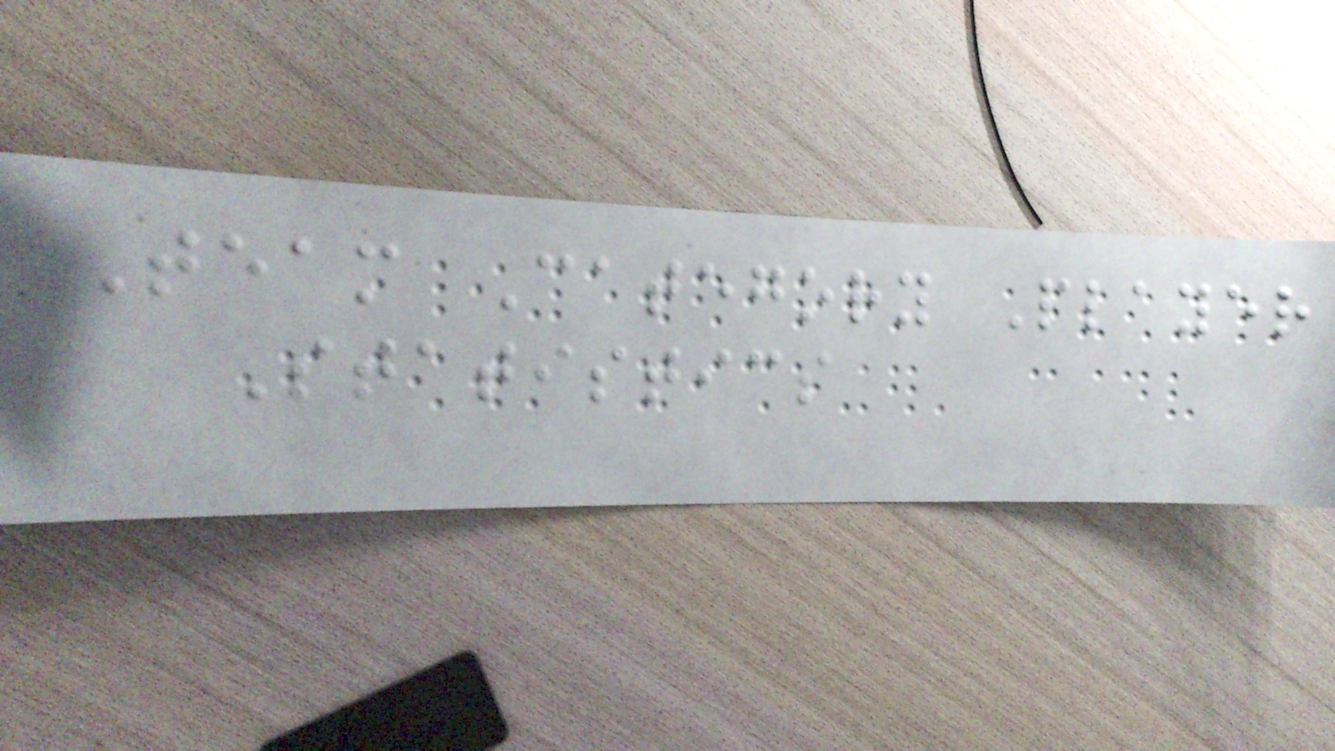Team Category Player
Statistics
